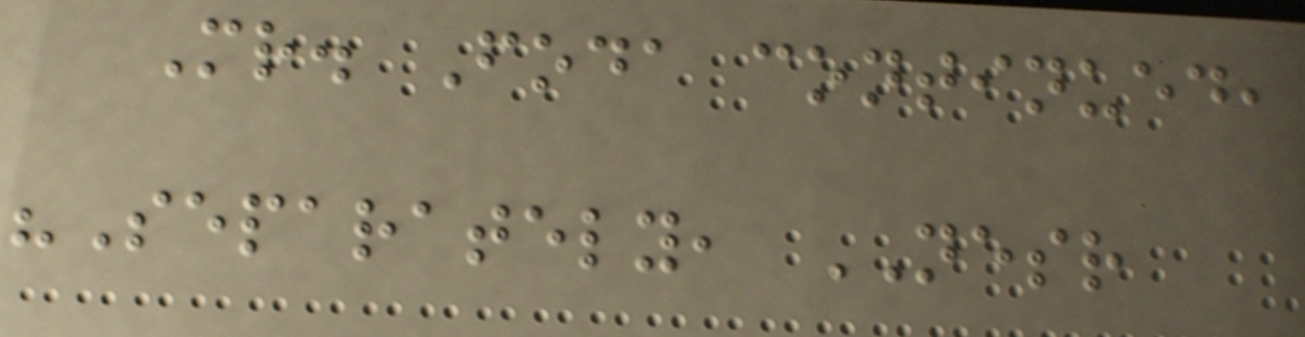Mr. Foda continued,
"Separately, NESR
